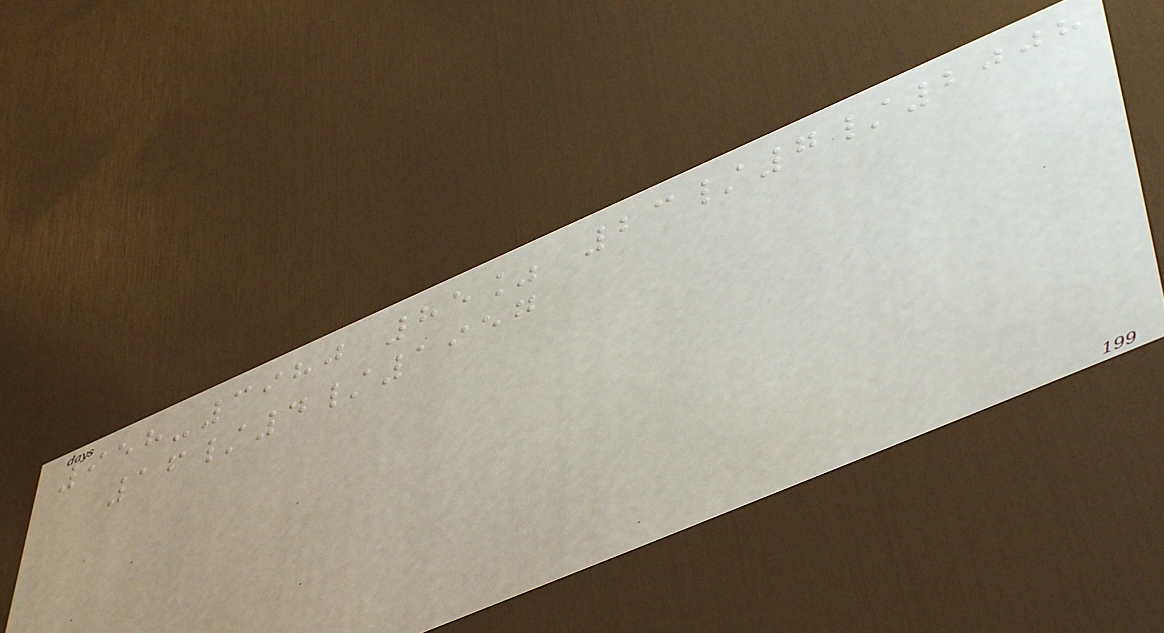958-3980 85% 23/7/2008
16/4/1957
